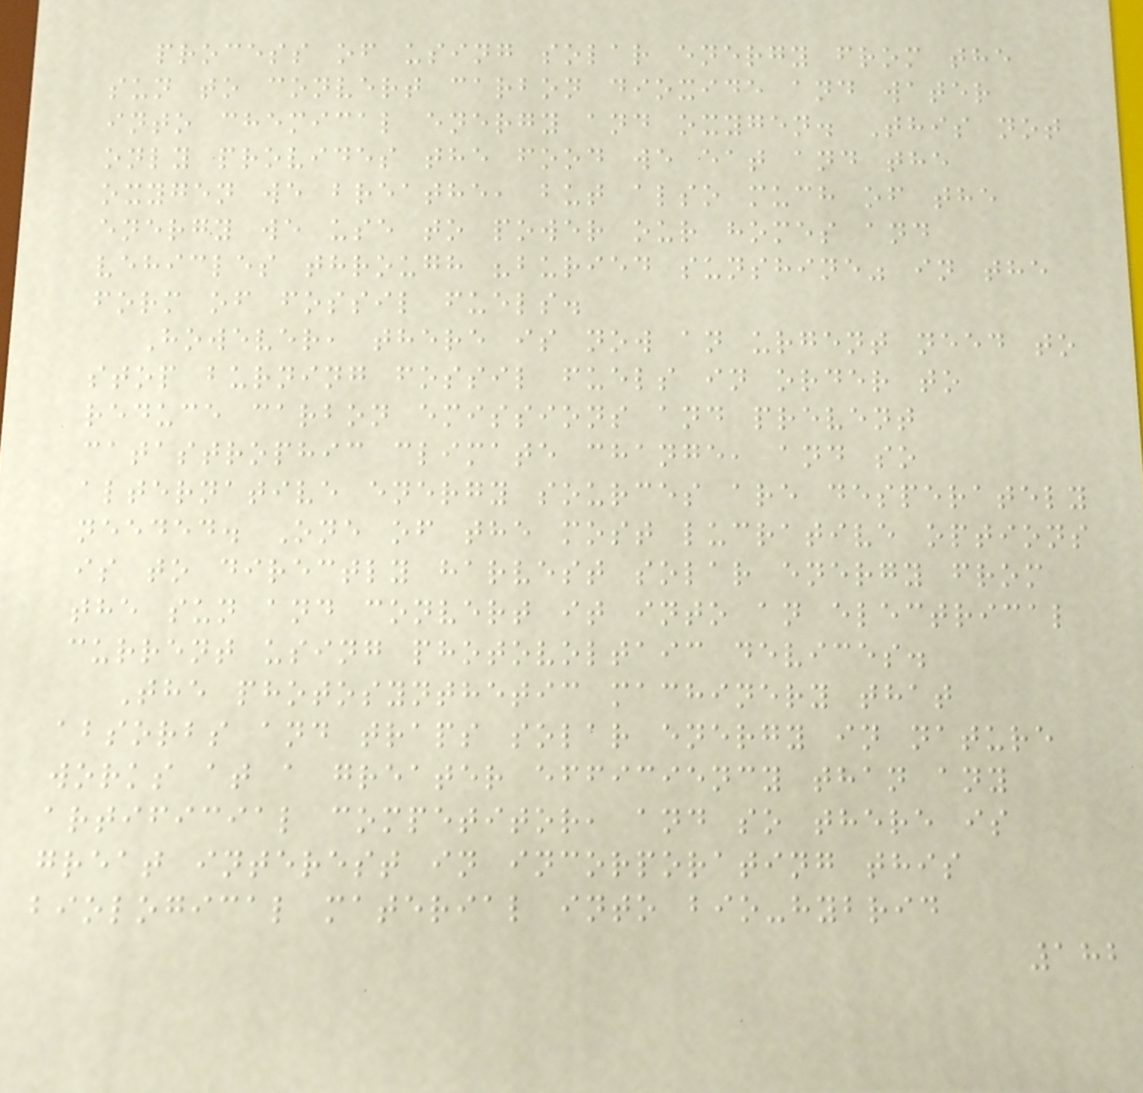process of using solar energy from the
sun to convert carbon dioxide and water
into chemical energy and oxygen. This not
only provides the food we eat and the
oxygen we breathe, but also much of the
energy we use to power our homes and
vehicles through "buried sunshine" in the
form of fossil fuels.
However, there is now an urgent need to
stop burning fossil fuels in order to
reduce carbon emissions and prevent
catastrophic climate change, and so
alternative energy sources are desperately
needed. One of the most lucrative options
is to directly harvest solar energy from
the sun and convert it into an electrical
current using photovoltaic devices.
The photosynthetic machinery that
absorbs and traps solar energy in nature
works at a greater efficiency than any
artificial competitor, and so there is
great interest in incorporating this
biological material into bio-hybrid
182
